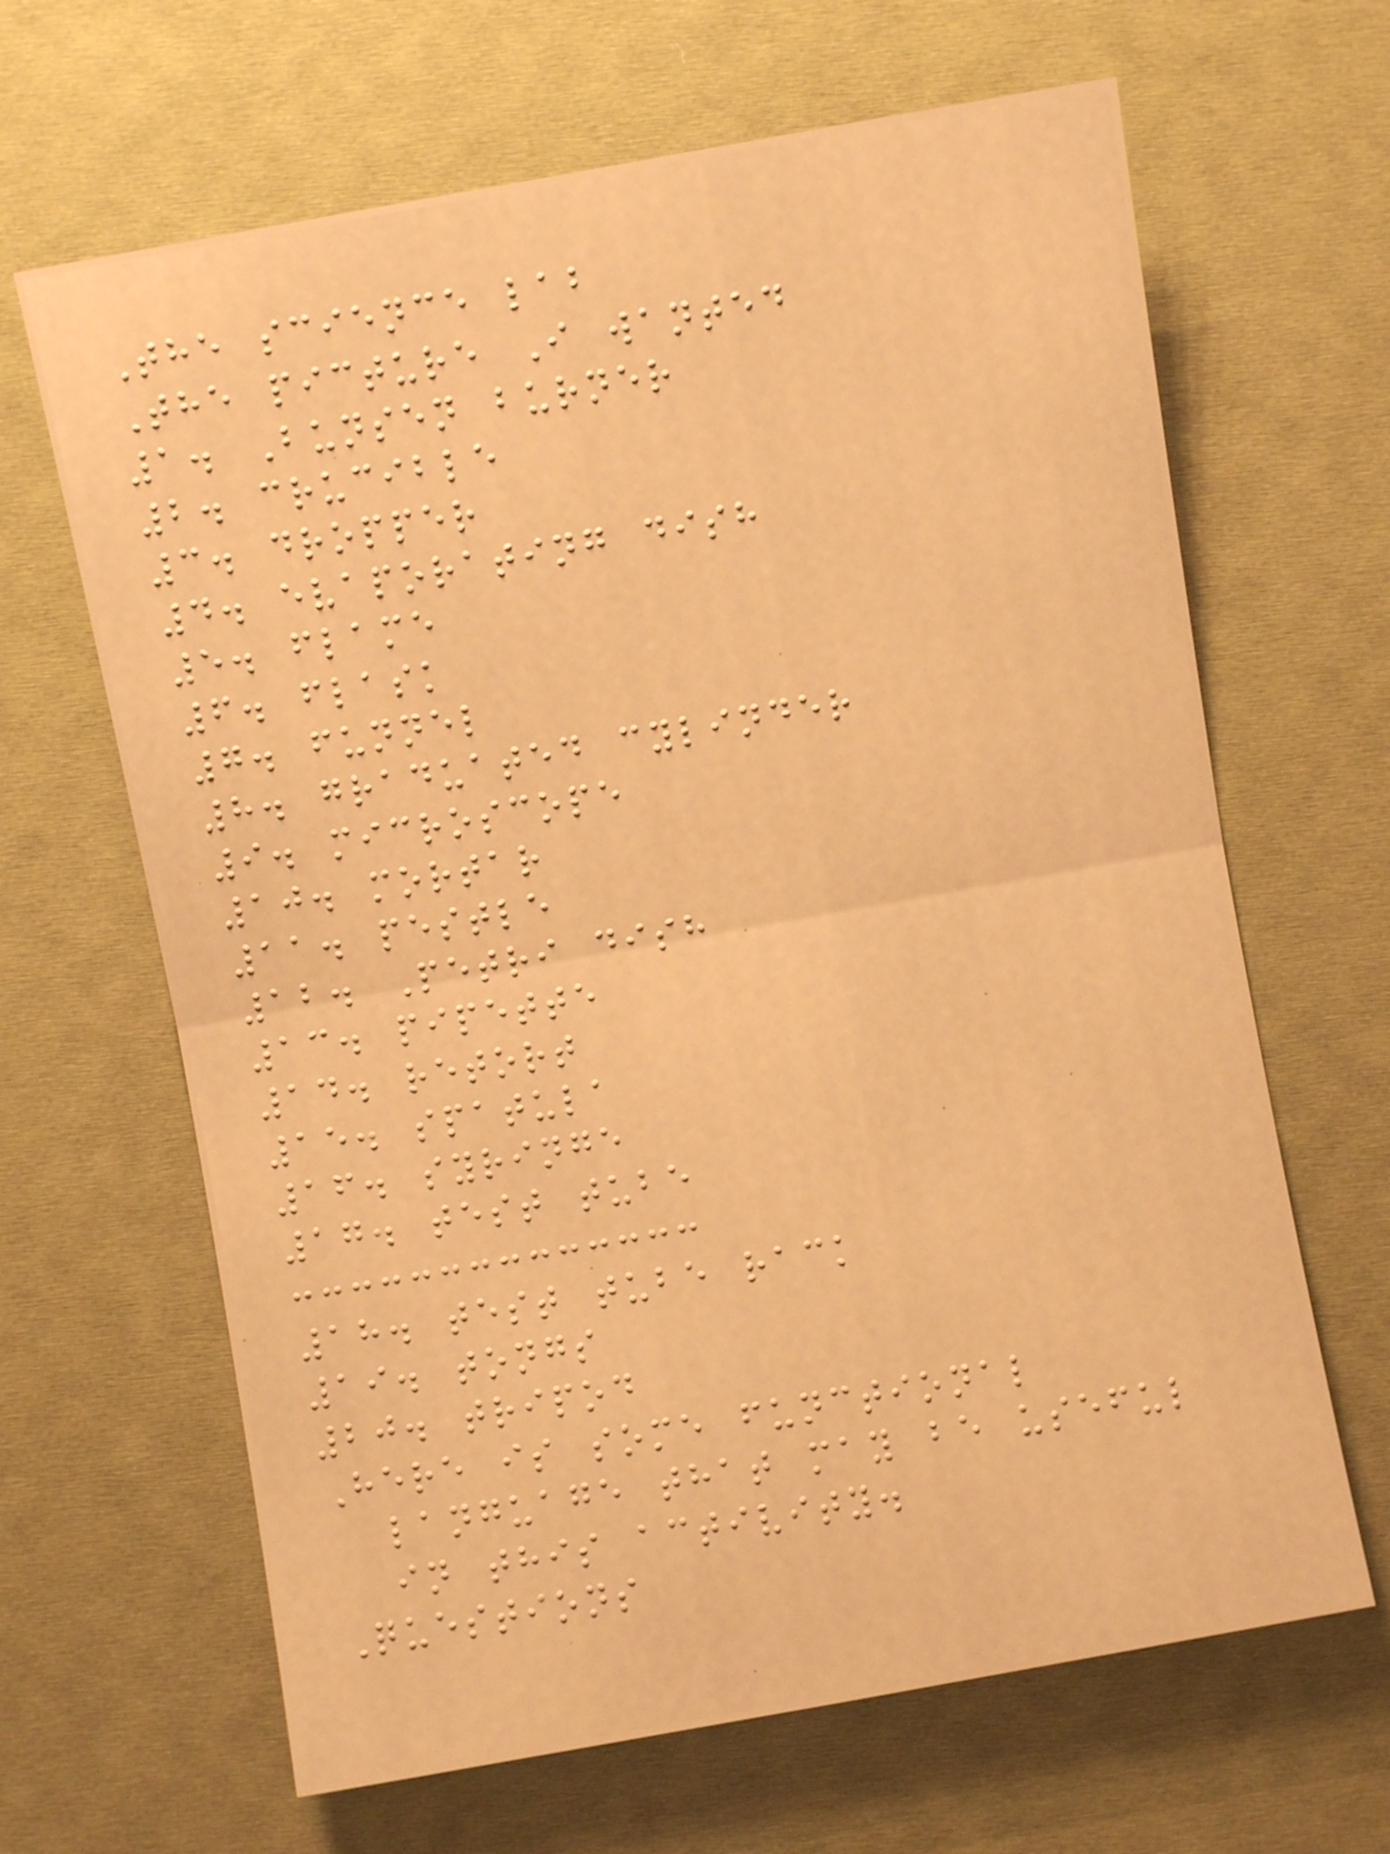The science lab
The picture I wanted
1. Bunsen burner
2. crucible
3. dropper
4. evaporating dish
5. flame
6. flask
7. funnel
8. graduated cylinder
9. microscope
10. mortar
11. pestle
12. Petri dish
13. pipette
14. retort
15. spatula
16. syringe
17. test tube
18. test tube rack
19. tongs
20. tripod
Here is some functional
language that may be useful
in this activity.
Questions
